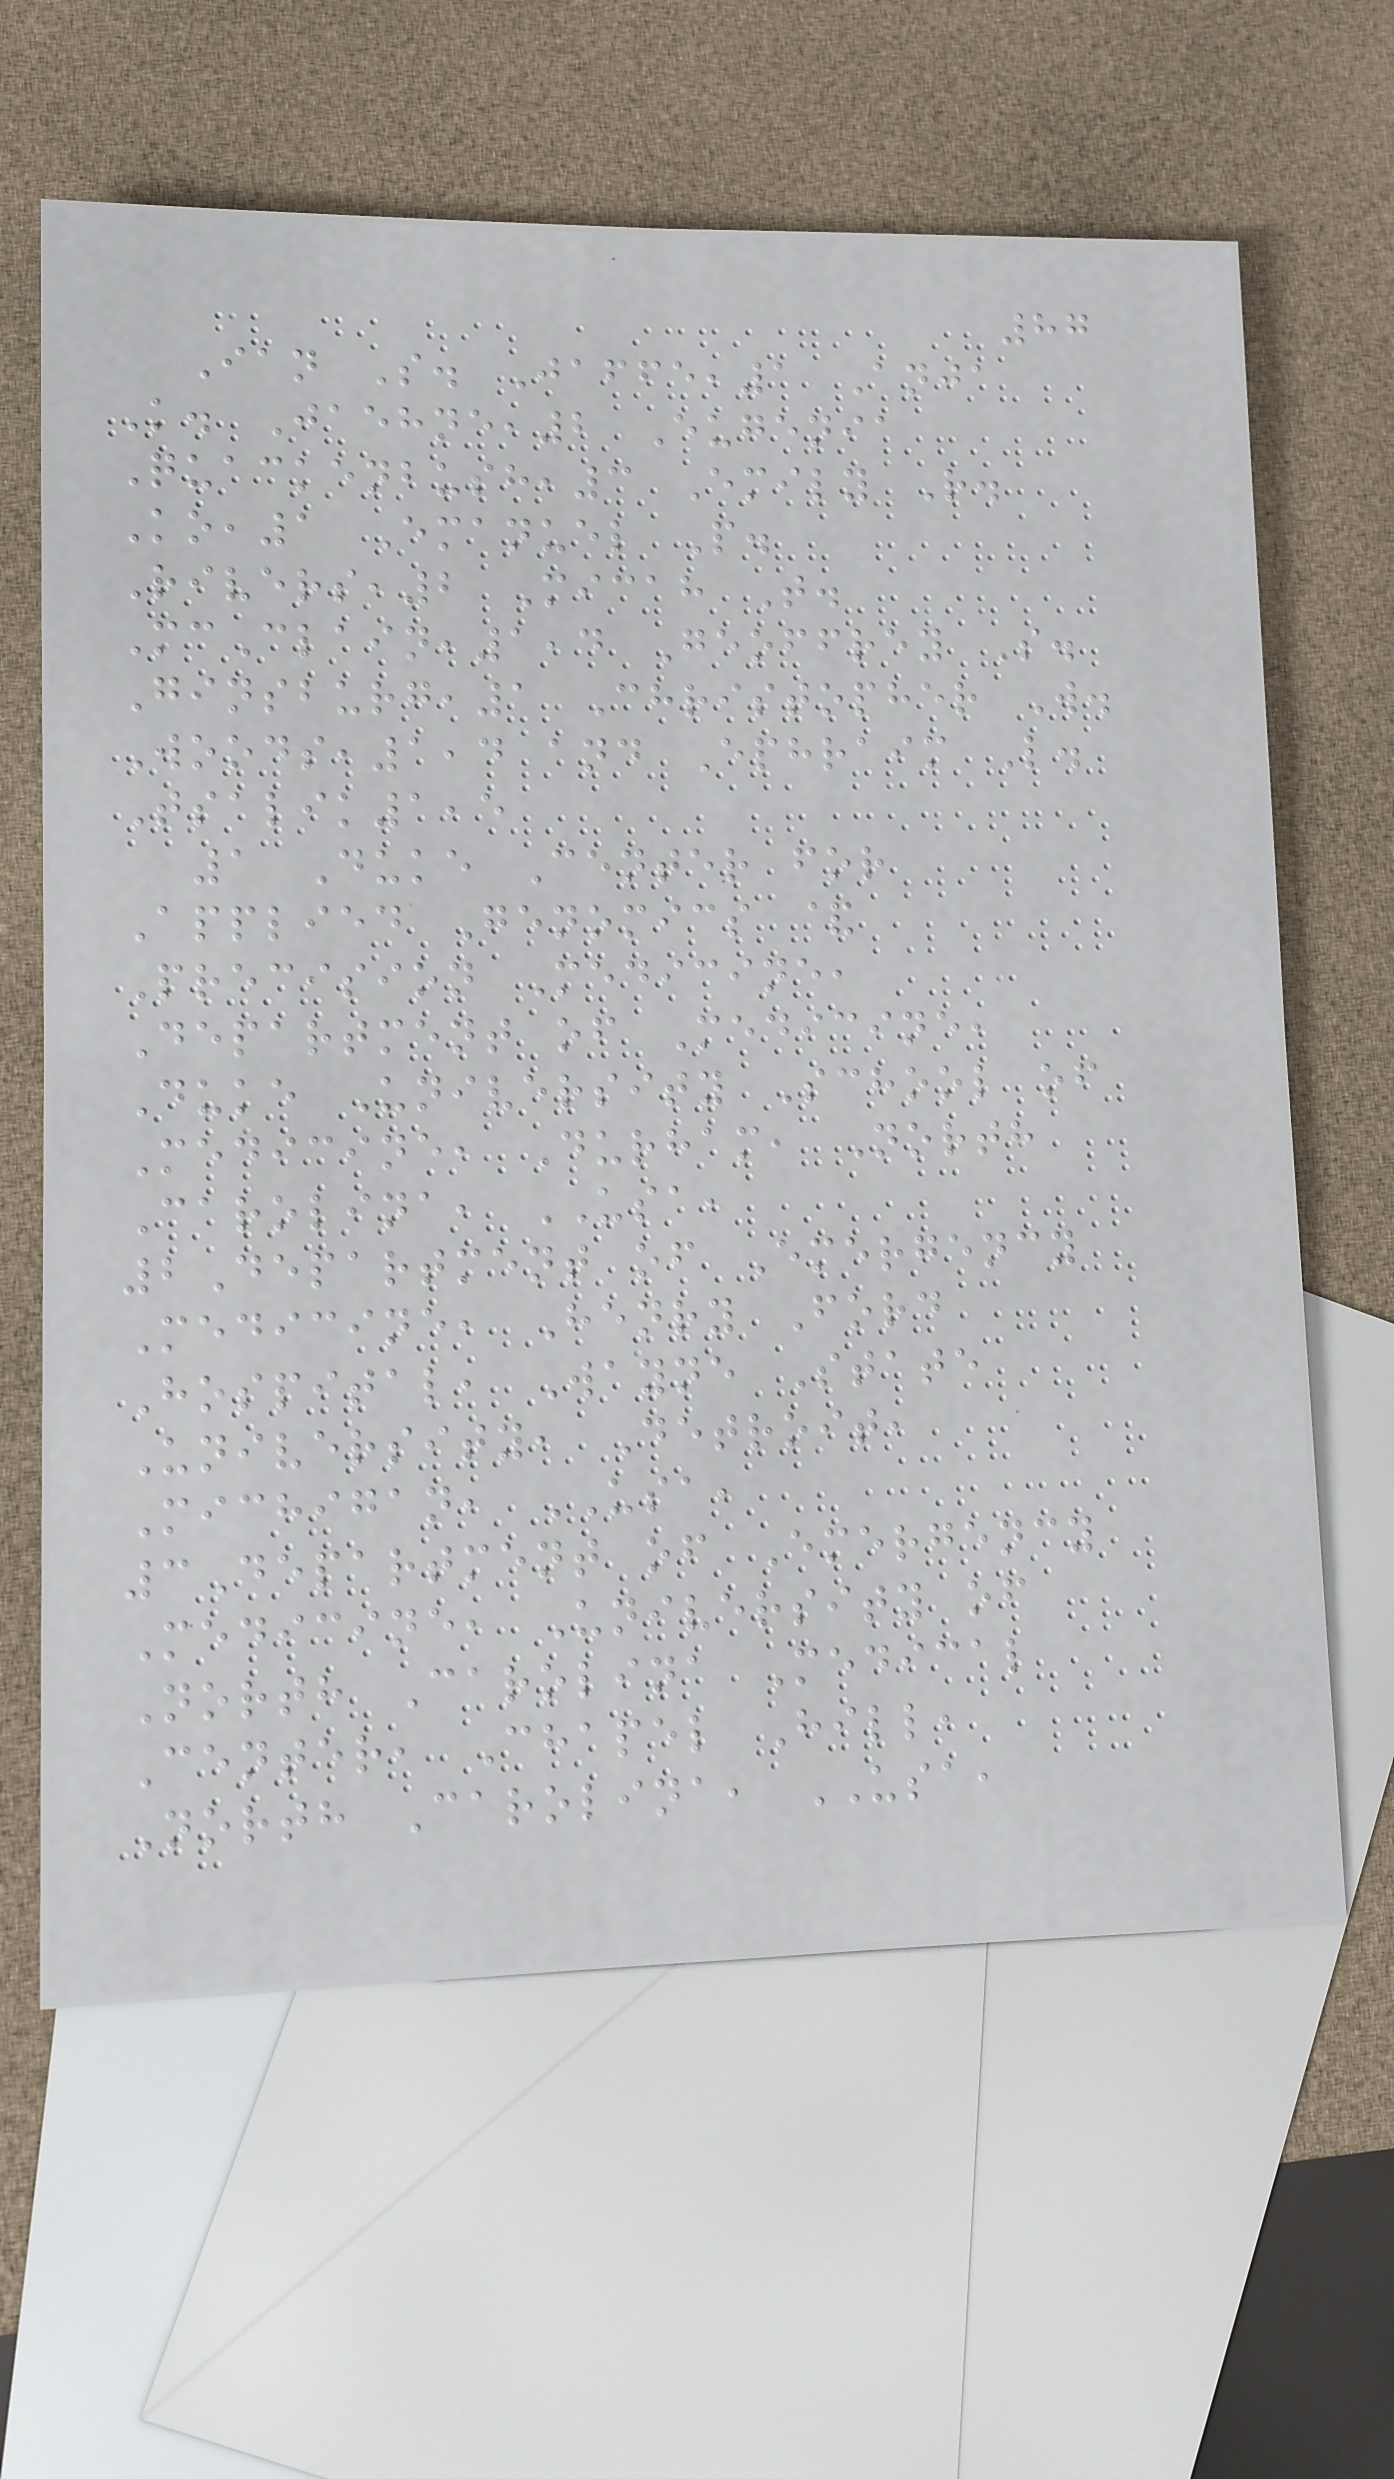87
Ian S. Jaffe,1 Anja
K. Jaehne,2 Eugenia
Quackenbush,3 Emily R.
Ko,1 Emanuel P.
Rivers,2 Micah T.
McClain,1,4 Geoffrey S.
Ginsburg,1 Christopher W.
Woods,1,4 and Ephraim L.
Tsalik1,5
1 Duke Center for
Applied Genomics &
Precision Medicine,
Department of Medicine,
Duke University School of
Medicine, Durham, North
Carolina, USA,
2Department of Emergency
Medicine, Henry Ford
Hospital, Wayne State
University, Detroit,
Michigan, USA,
3Department of Emergency
Medicine, University of
North Carolina Medical
Center, Chapel Hill,
North Carolina, USA,
